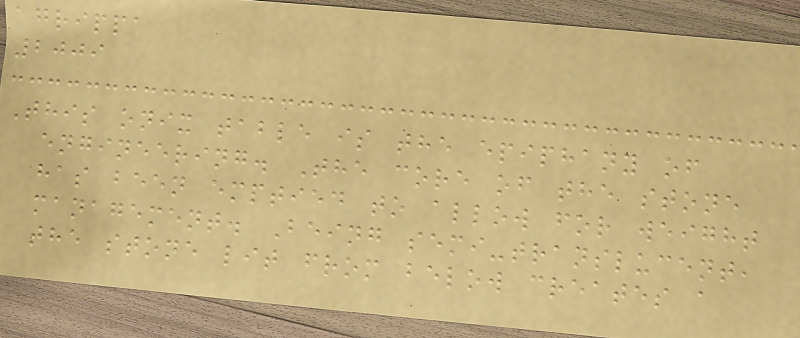agrippa
2009
This onix table is the epiphany of
engineering. The core of the stone
has been emptied to allow for weight
management. Being semi-translucent,
the stone lit from below creates a
